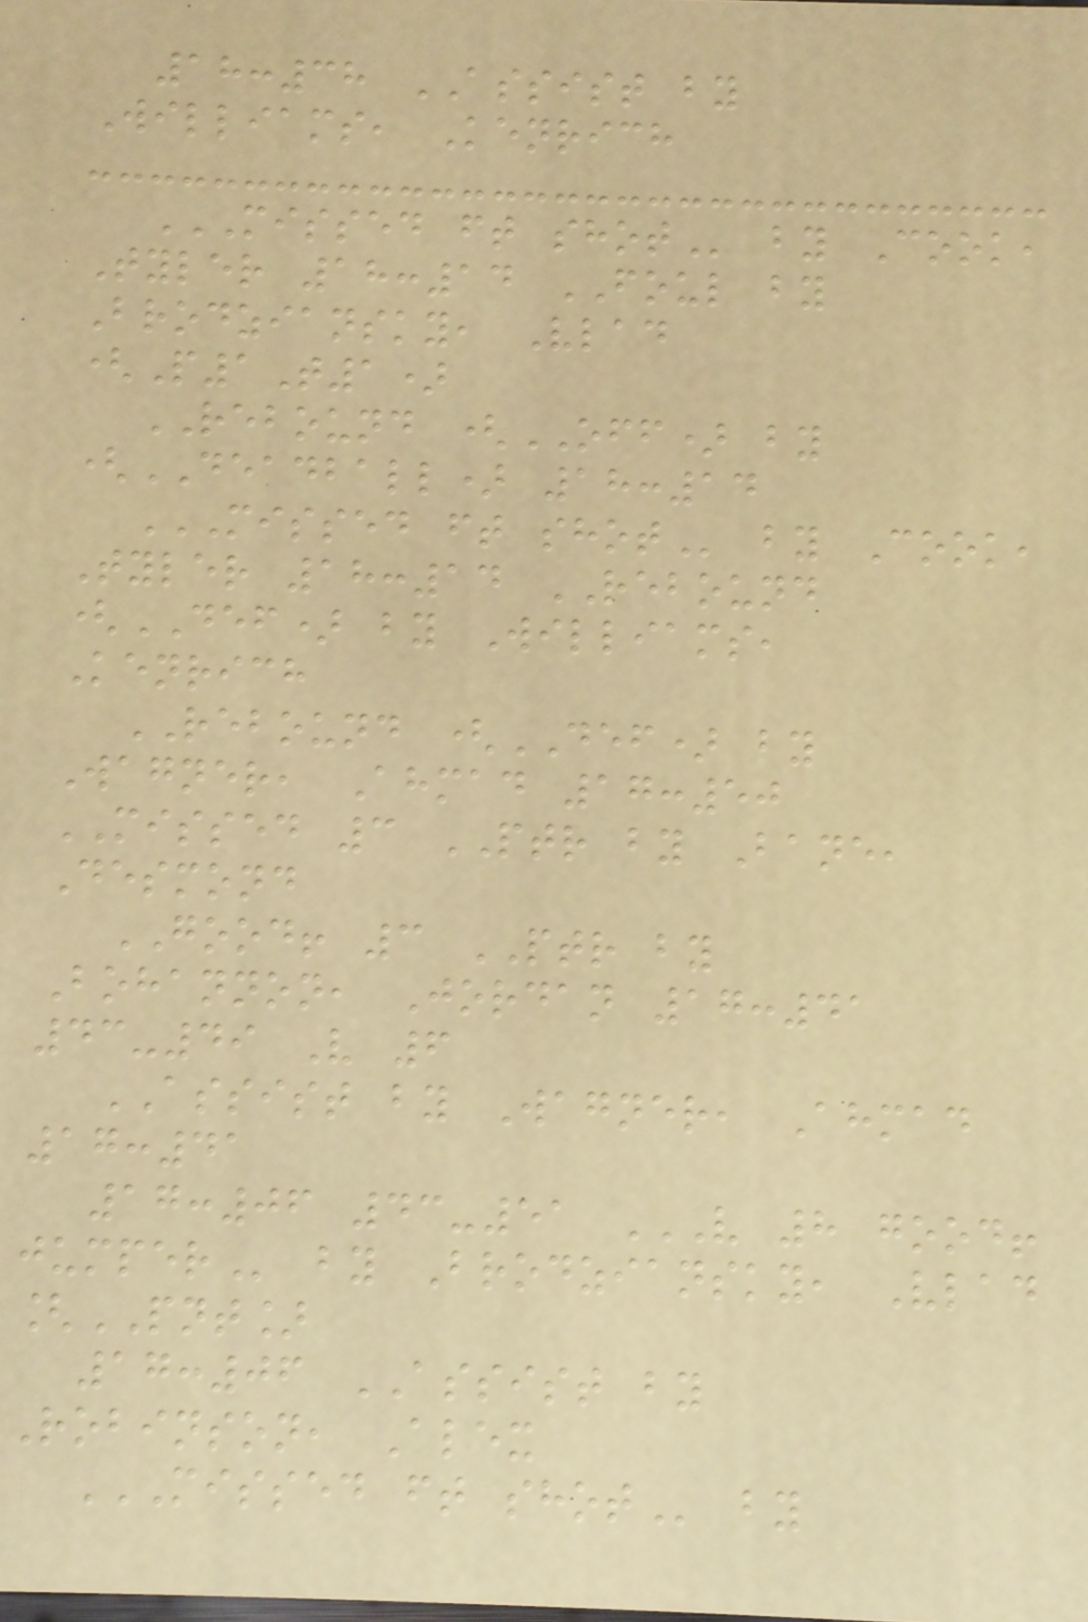18:38 ASSIST by
Williams, Kenrich
MISSED FT SHOT by Cook,
Tyler 18:14 FOUL by
Brodziansky, Vlad
(P1T1)
REBOUND (OFF) by
(DEADBALL) 18:14
MISSED FT SHOT by Cook,
Tyler 18:14 REBOUND
(DEF) by Williams,
Kenrich
REBOUND (DEF) by
Wagner, Ahmad 17:50
MISSED 3 PTR by Bane,
Desmond
GOOD! 3 PTR by
Bohannon, Jordan 17:41
43-49 V 6
ASSIST by Wagner, Ahmad
17:41
17:06 43-51 V 8 GOOD!
JUMPER by Brodziansky, Vlad
[PNT]
17:06 ASSIST by
Robinson, Alex
MISSED FT SHOT by
